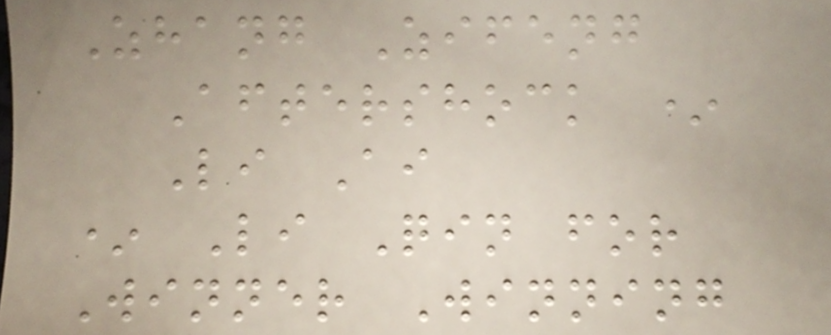Zhang Zifeng
Aftershock *
Li Ai
* Li Qin for
Winner Winning
